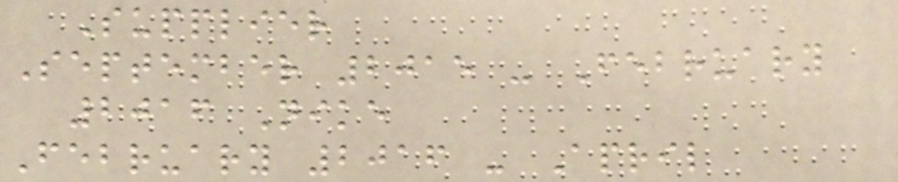Supplier
September 2015 - February
2016 Nike
February 2016 - April
